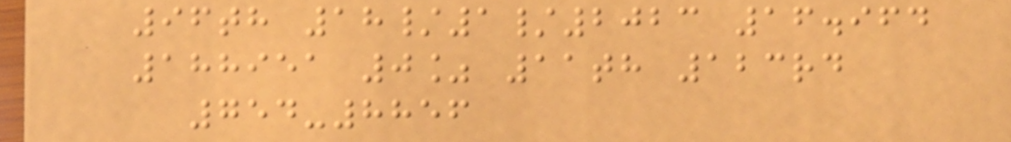96th 18/1/2023 16.964
188951 0% 11th 123rd
754-8856
